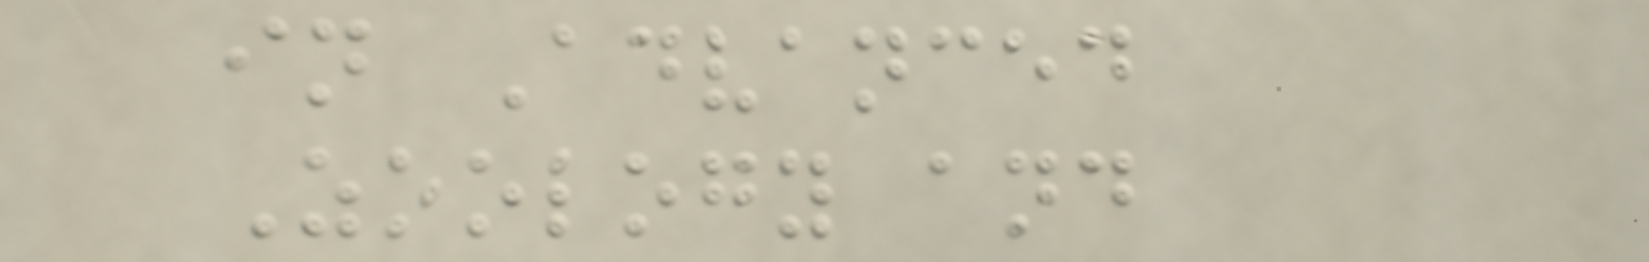in Advanced
Zoology and
